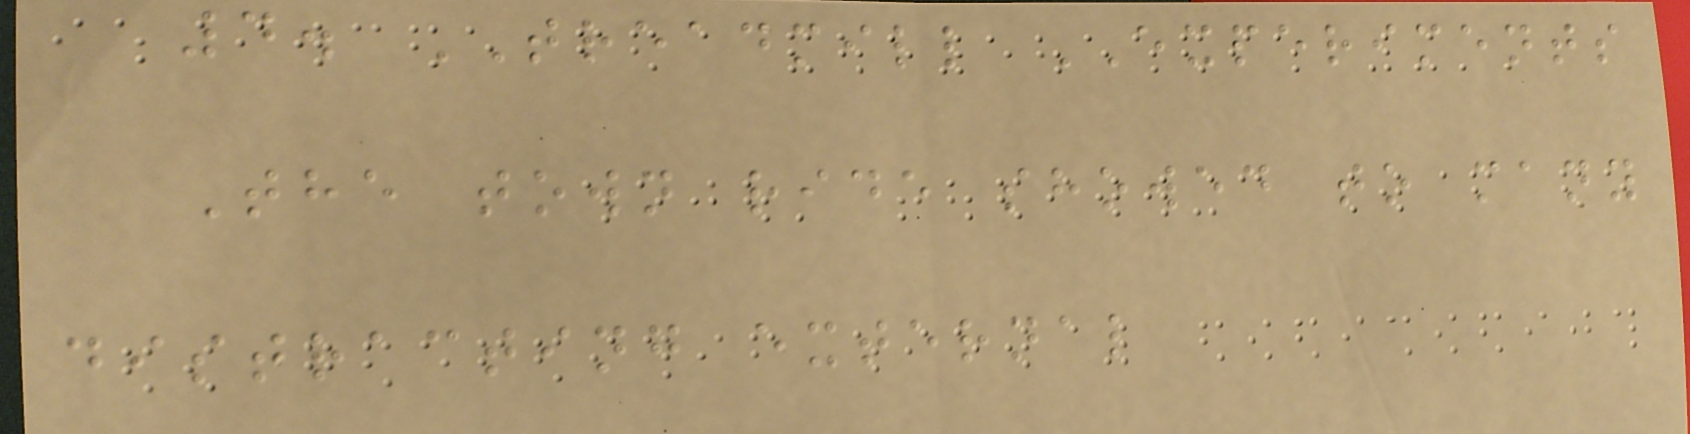4. TREADMILL EXPERIMENTS
The town ride showed to many
distracting external
